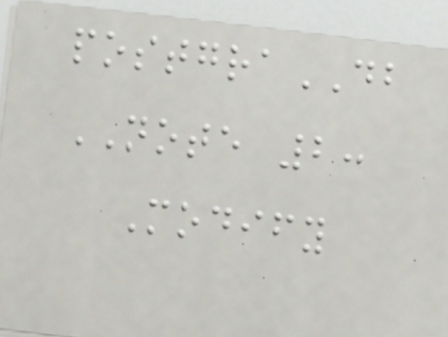postgraDB
NOTE 2:
Modify
